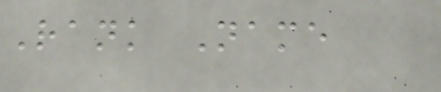Rank Name
